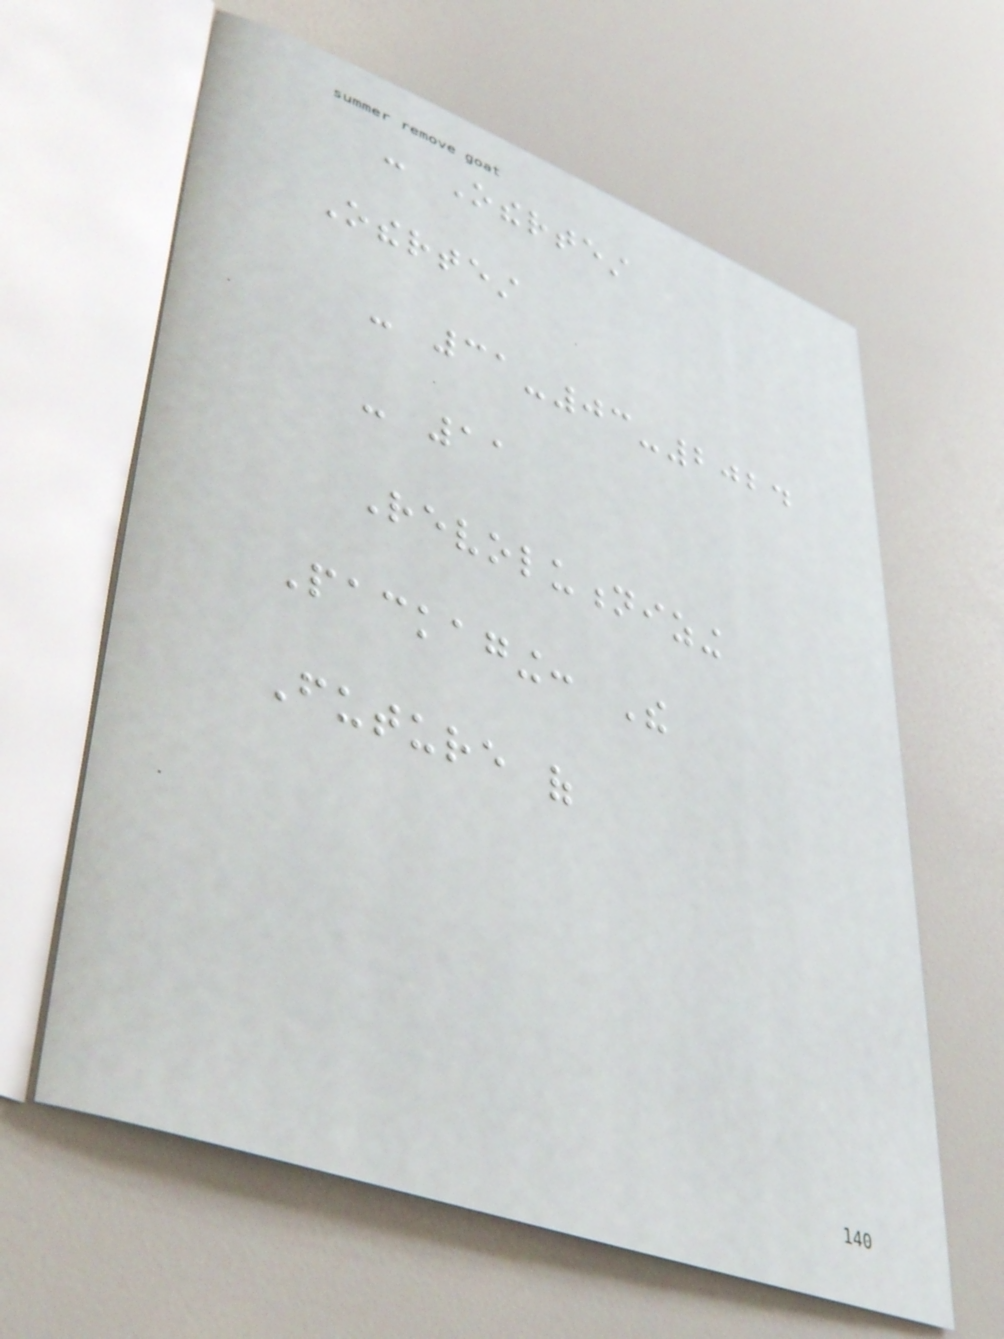- Othertest
Othertest
- 31-03-2024
- 11
Revolutionizing
Packaging: The
Future of
